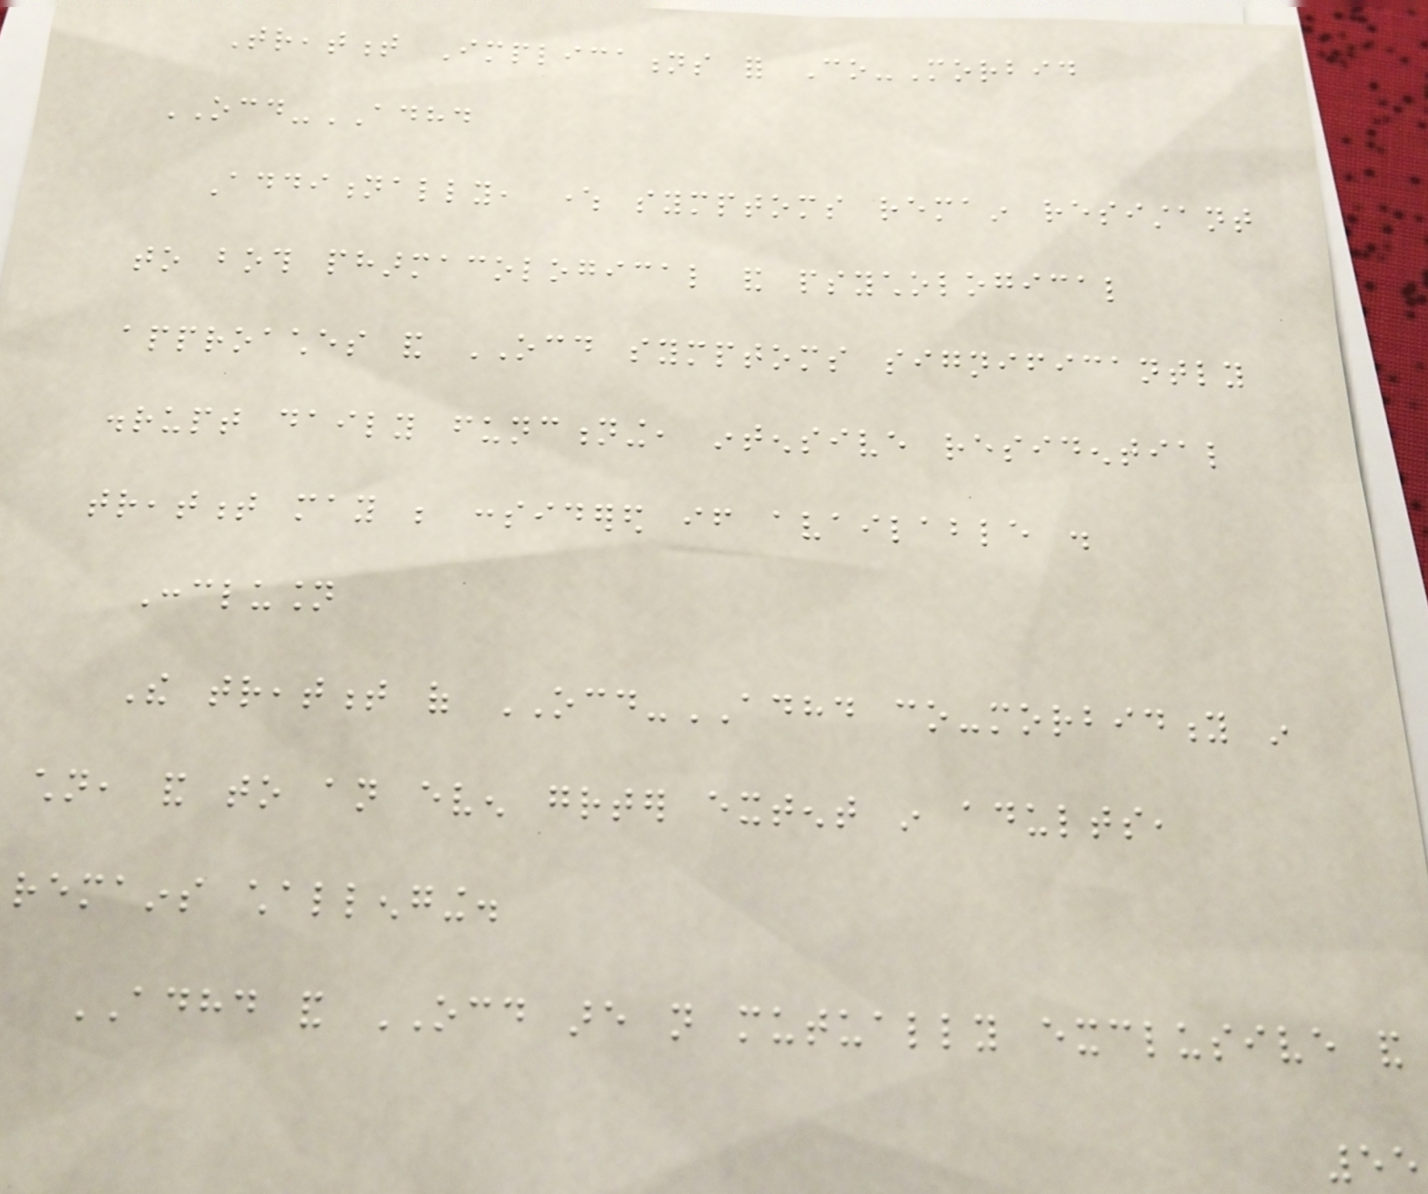Treatment Implications for Co-Morbid
OCD-ADHD
Additionally, where symptoms remain resistant
to both pharmacological and psychological
approaches and OCD symptoms significantly
disrupt daily functioning, intensive residential
treatment may be considered if available .
Conclusion
The treatment of OCD-ADHD co-morbidity in
children, and to an even greater extent in adults,
remains challenging.
ADHD and OCD are not mutually exclusive and
55
